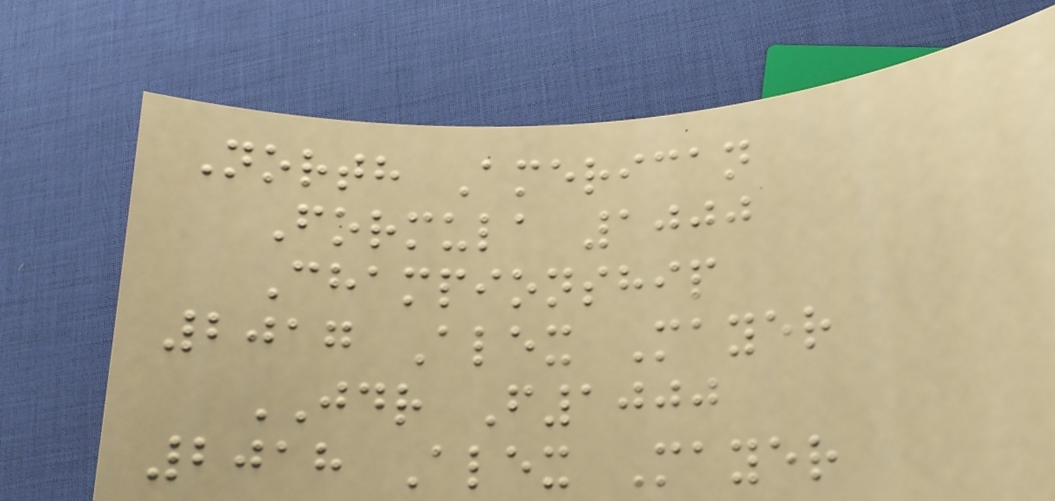North American
Formula 1000
Championship
2017 Alex Mayer
JDR F1000
2018 Alex Mayer
